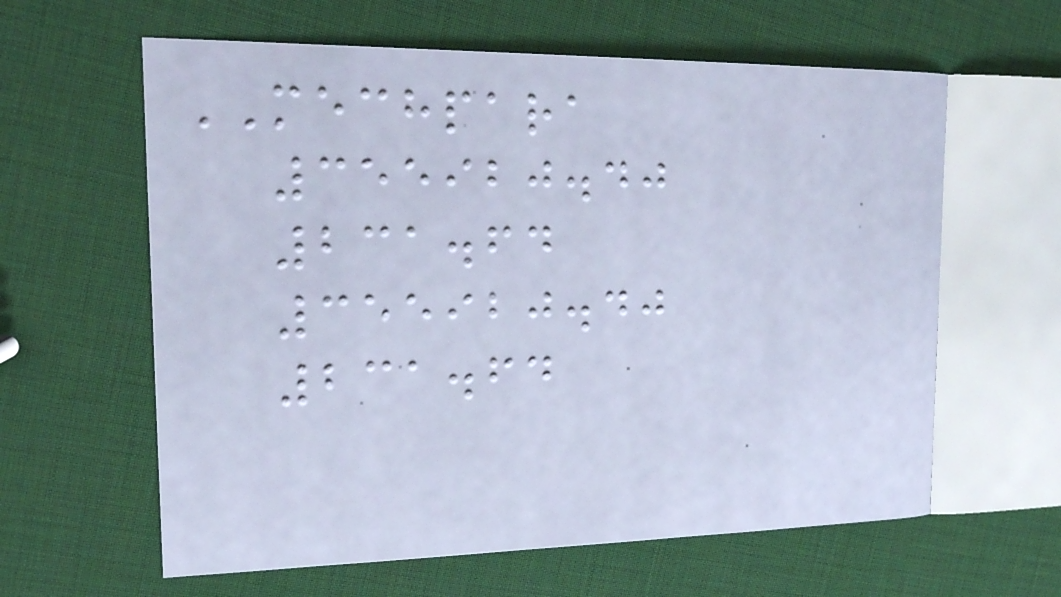MECHPARA
355920.40
231.64
355920.40
231.64
